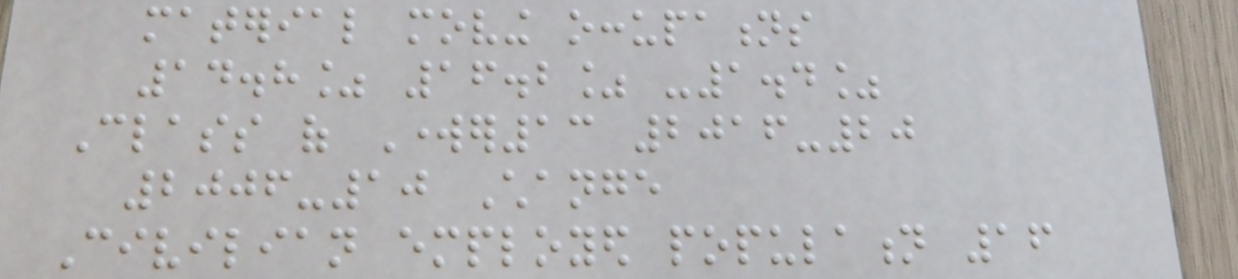material moving occupations
14.8% 16.2% -1.4%
Class of Worker13 2016-20
2006-10 Change
Civilian employed population 16
